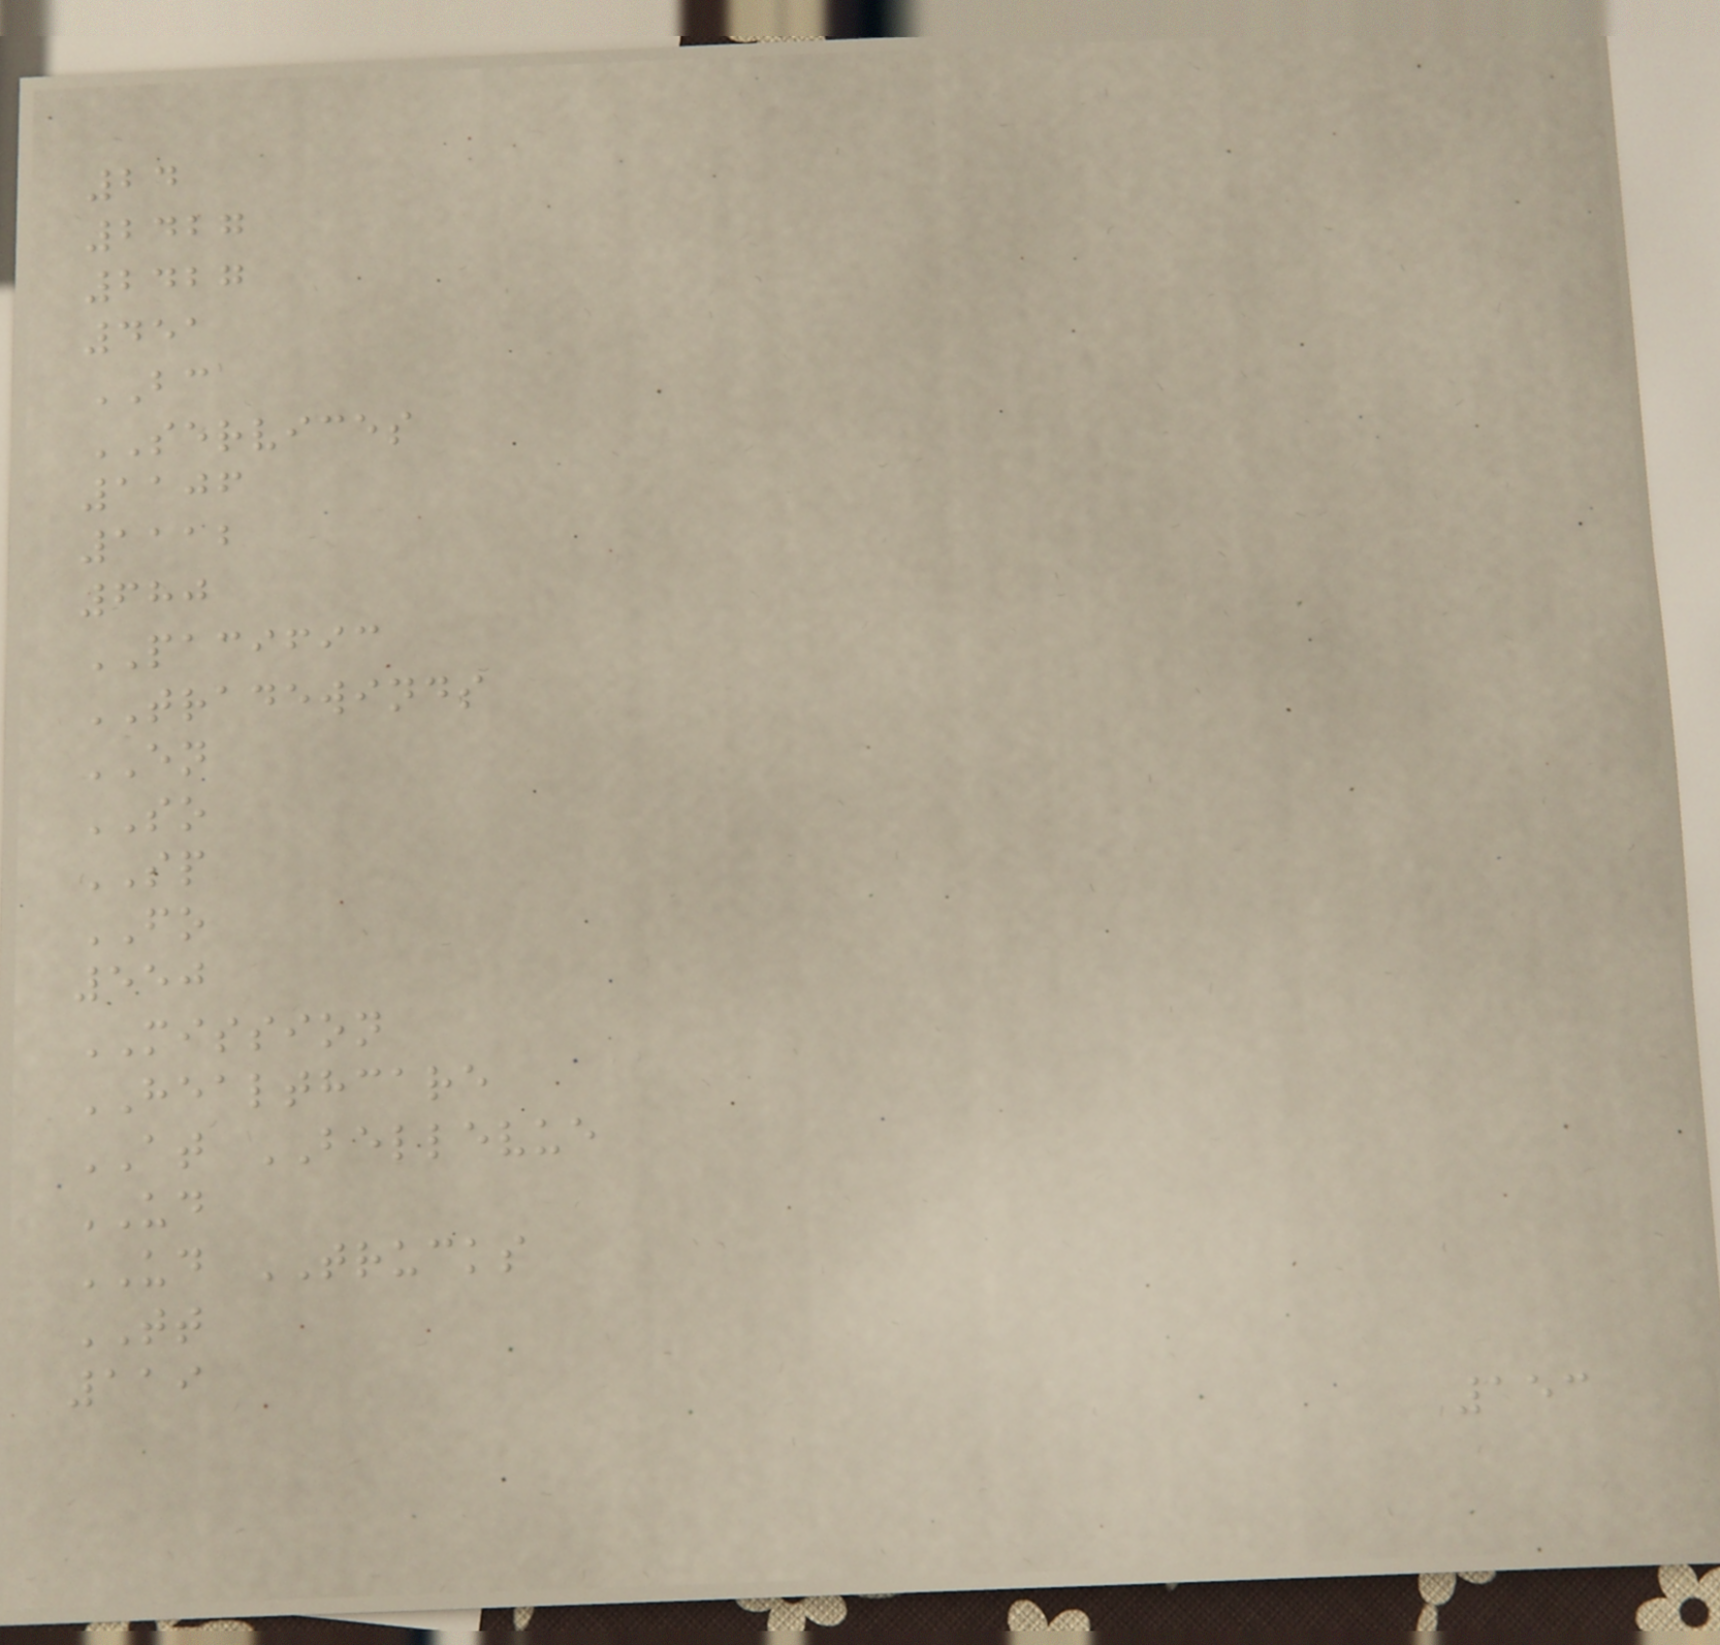24
2427
2427
451
BC
SERVICES
1106
1112
680
PACIFIC
TRADEWINDS
EN
SO
SP
FO
550
MISSION
HEALTHCARE
AT BELLEVUE
UD
UD TRUCKS
TT
119
153
